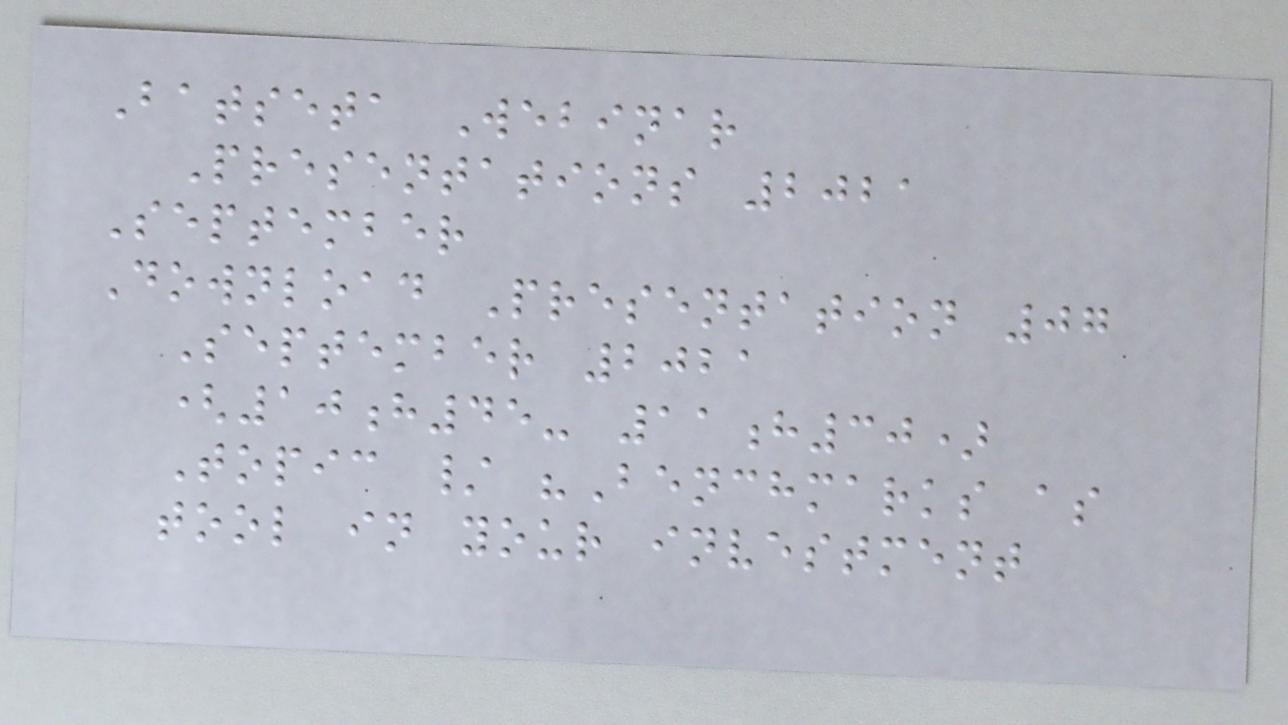Batseta Webinar
Presentations 2021
September
Download Presentation 07
September 2021
(10h45- 11h30)
Topic / "Benchmarks as
tool in your investment
